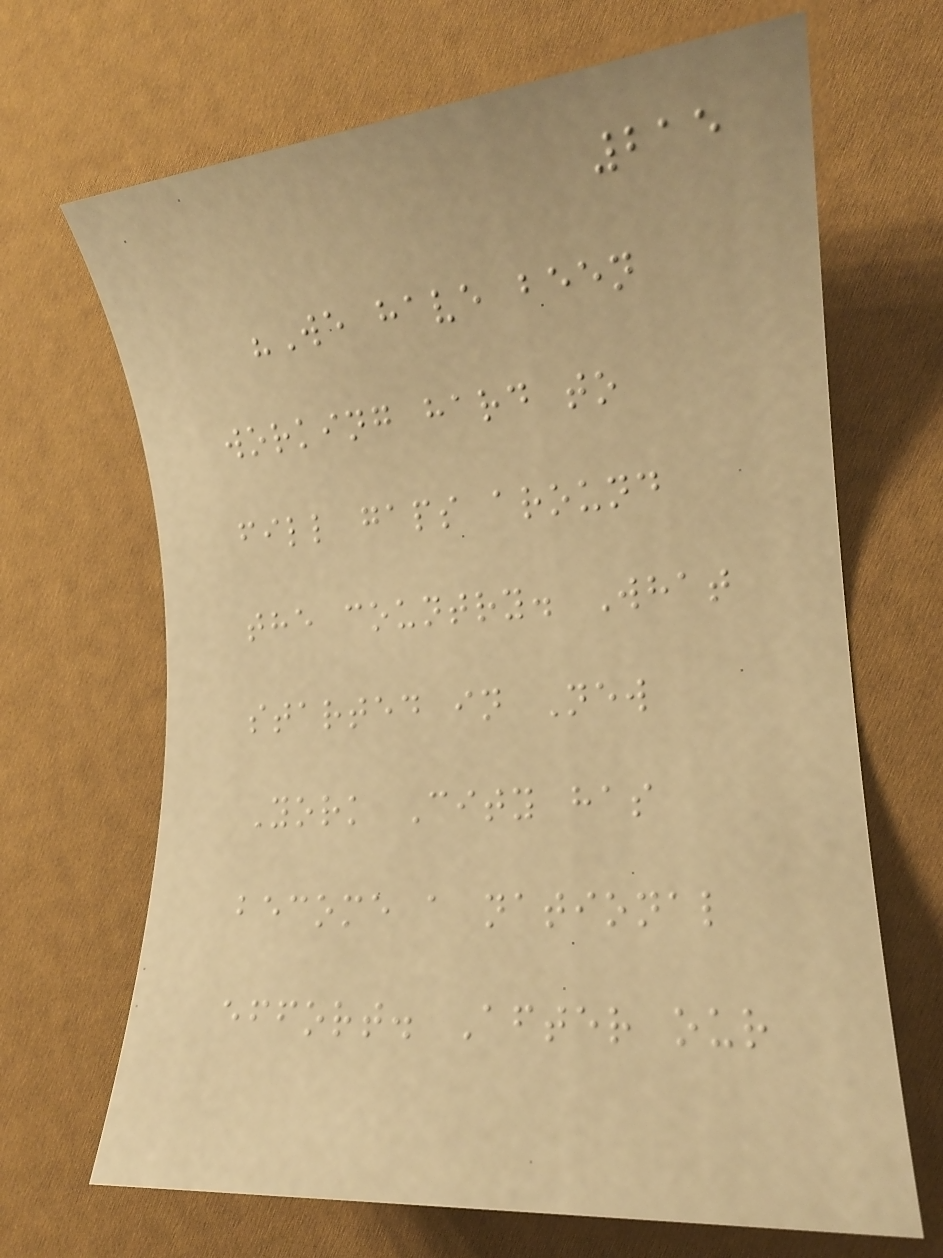215
"We have been
working hard to
fill gaps around
the country. What
started in New
York City has
become a national
effort. After our
